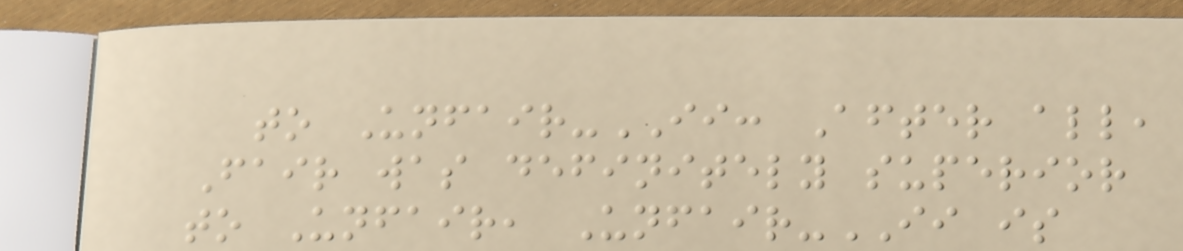to Unfair-II: After all,
Fair was definitely superior
to Unfair, Unfair-II is
